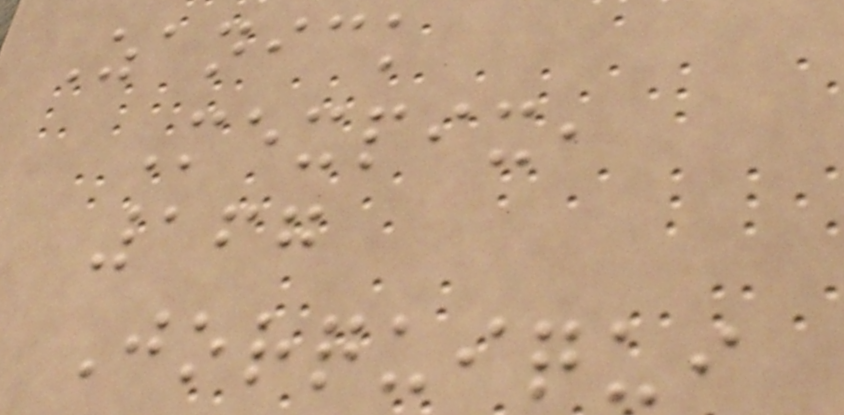Zanick
Mexpix,
167
Jorquiqui
